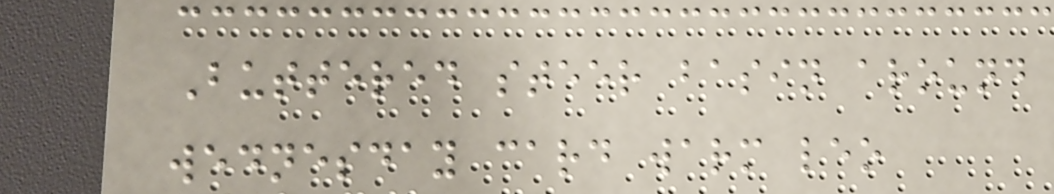Buttered steer basin around
wednesday card warm leo
